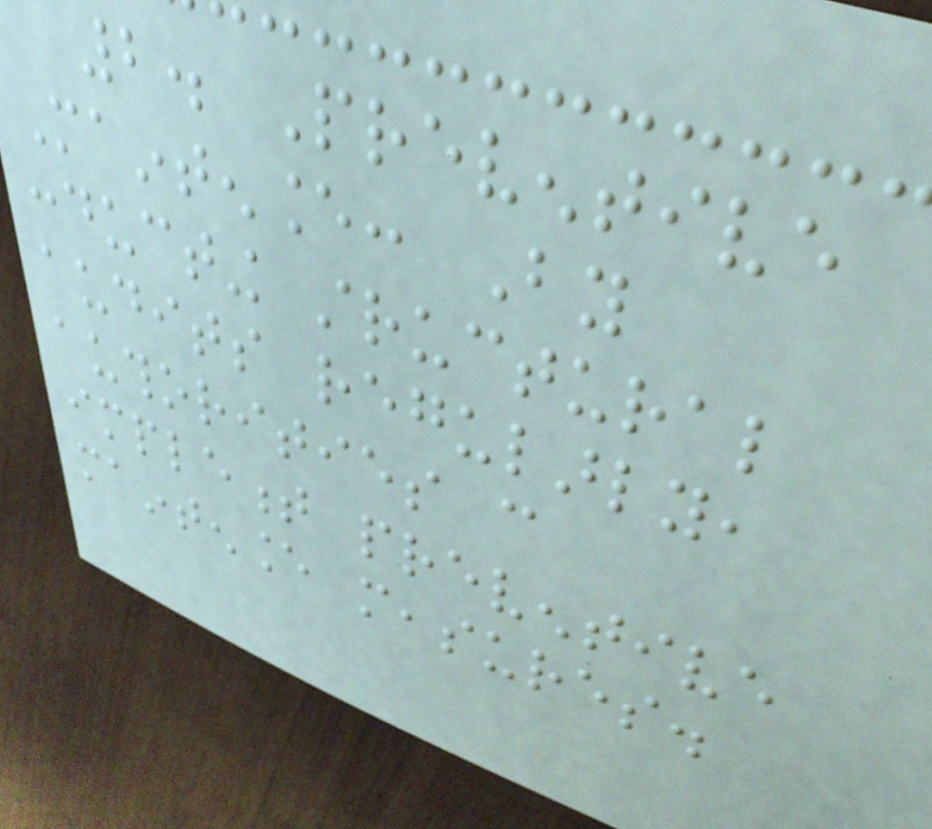2. Preventive
Maintenance: By
conducting structural
audits regularly,
authorities can
implement preventive
maintenance measures.
